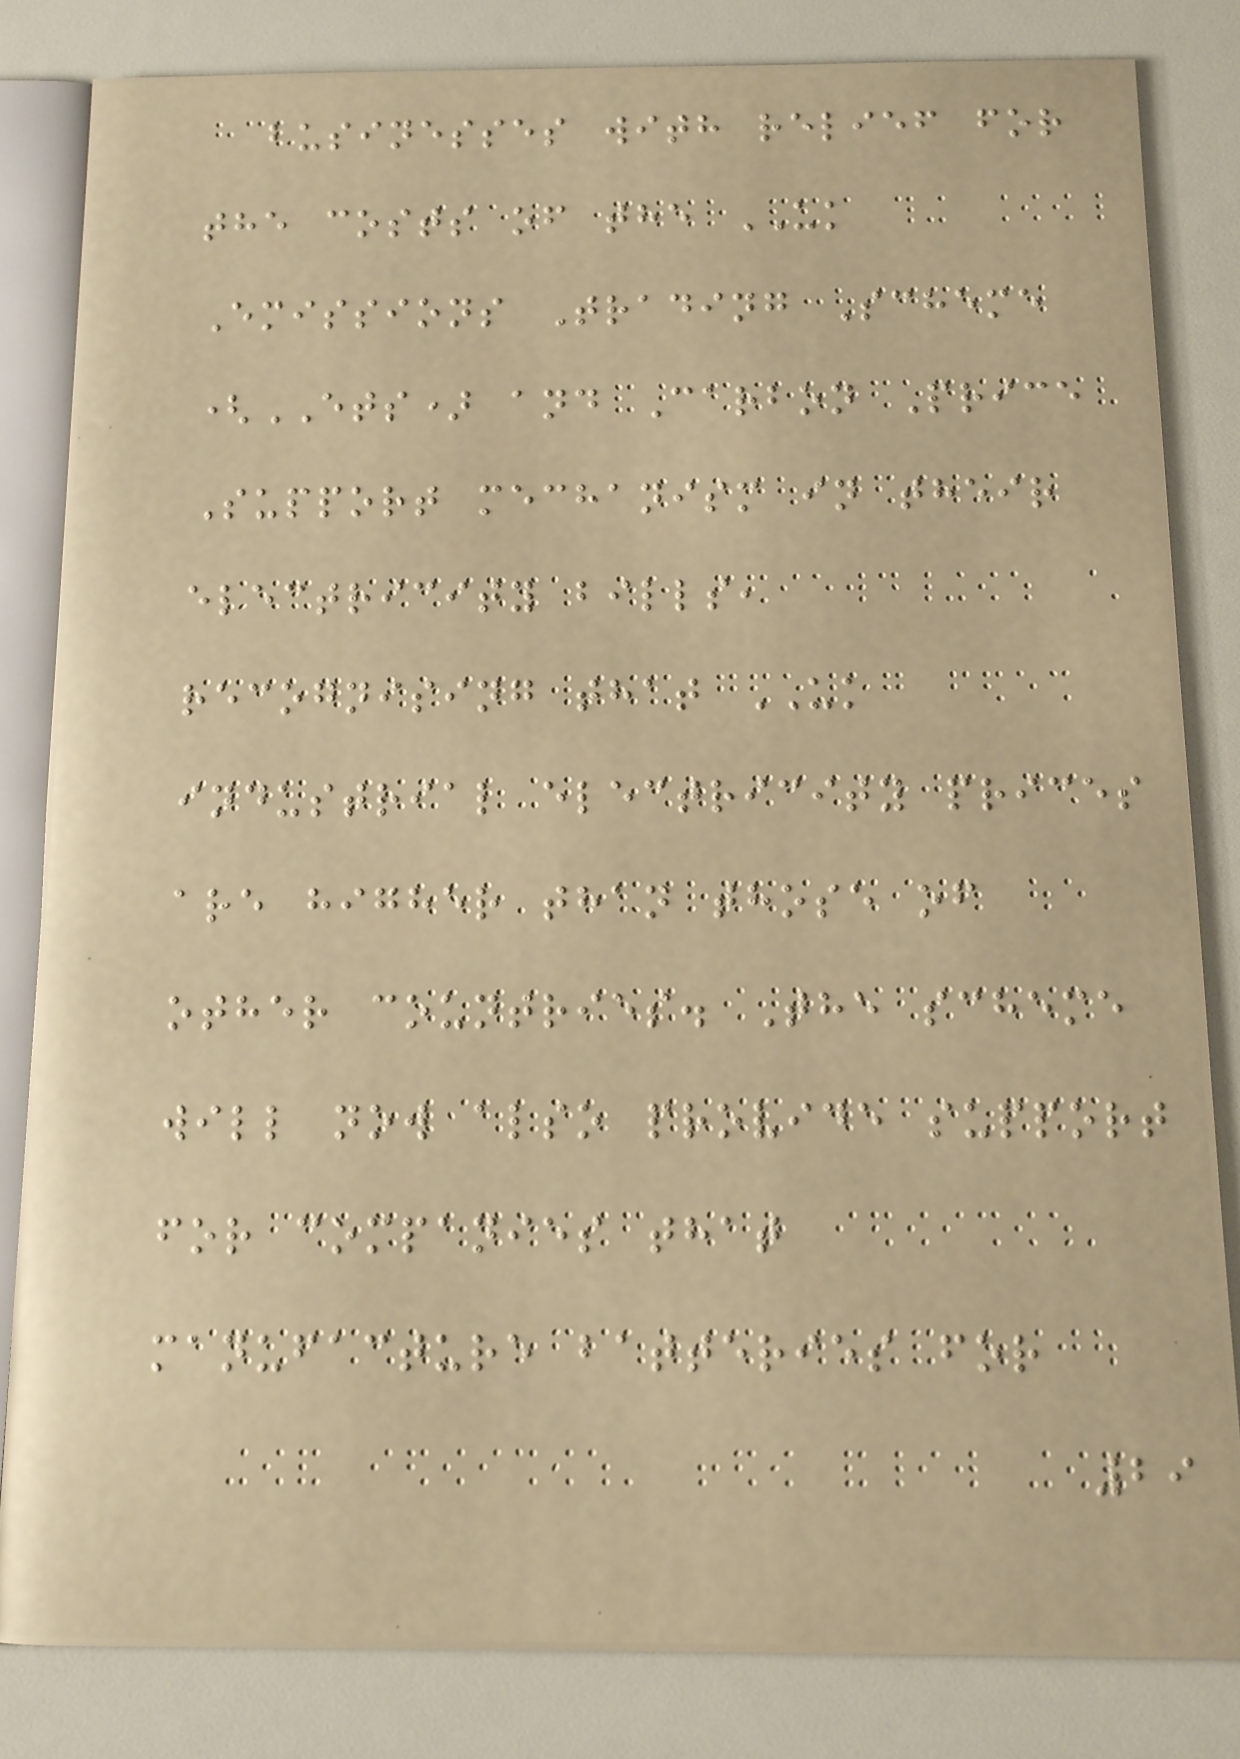businesses with relief for
the costs of the UK
Emissions Trading Scheme
(ETS) and Carbon Price
Support mechanism in their
electricity bills,
recognising that UK
industrial electricity prices
are higher than those of
other countries. The scheme
will now also provide support
for companies that
manufacture batteries for
29
